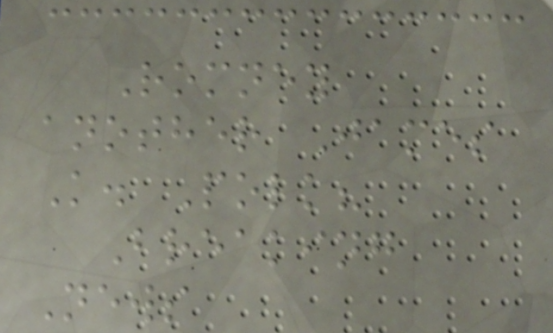Romney
another James
K. Polk?
Breaking
News
